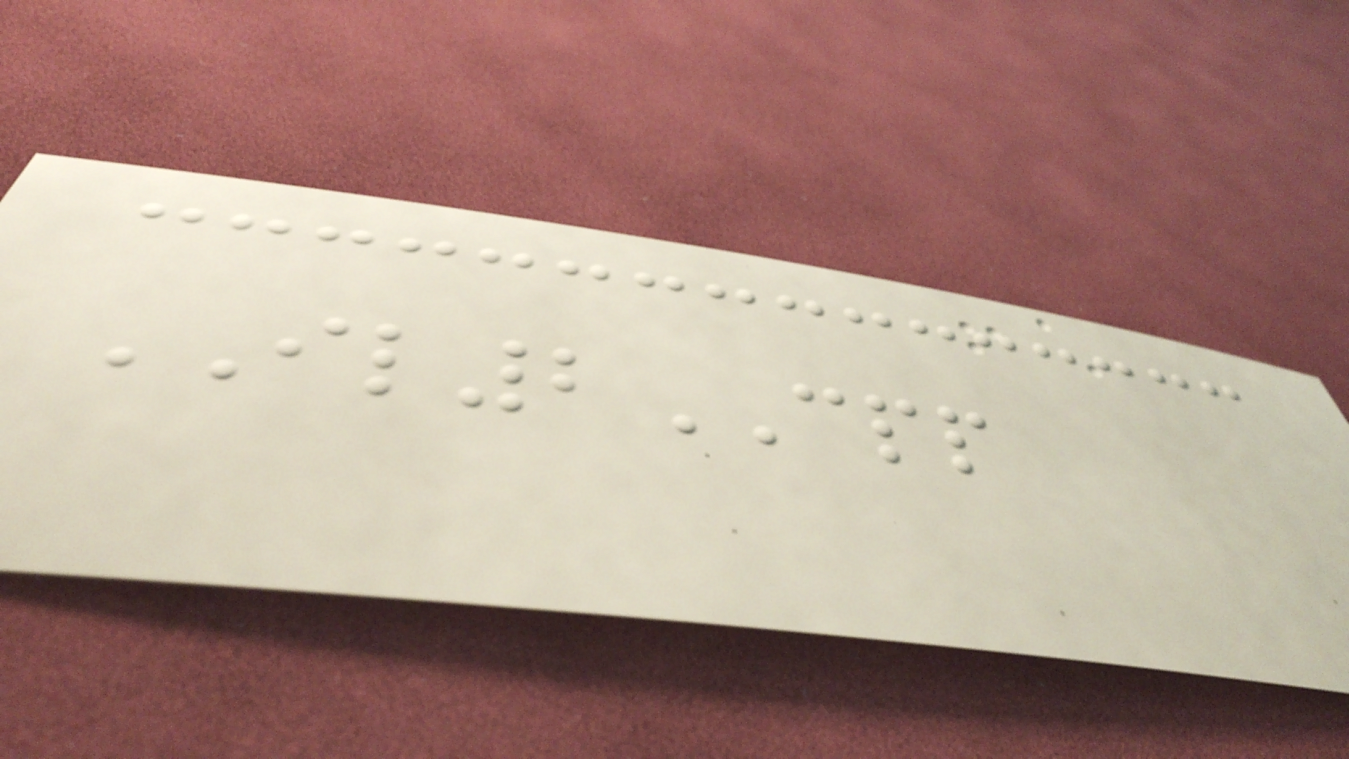IL2CPP
